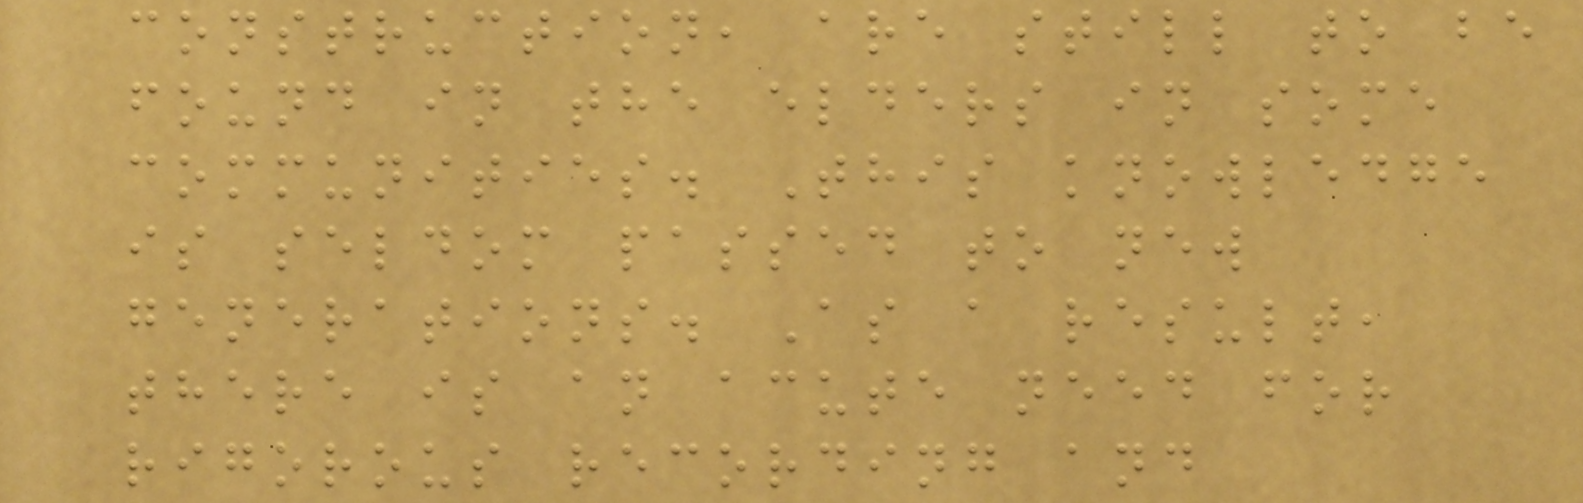construction, are still to be
found in the elders in some
communities. This knowledge
is seldom passed to new
generations. As a result,
there is an acute need for
rigorous recording and
